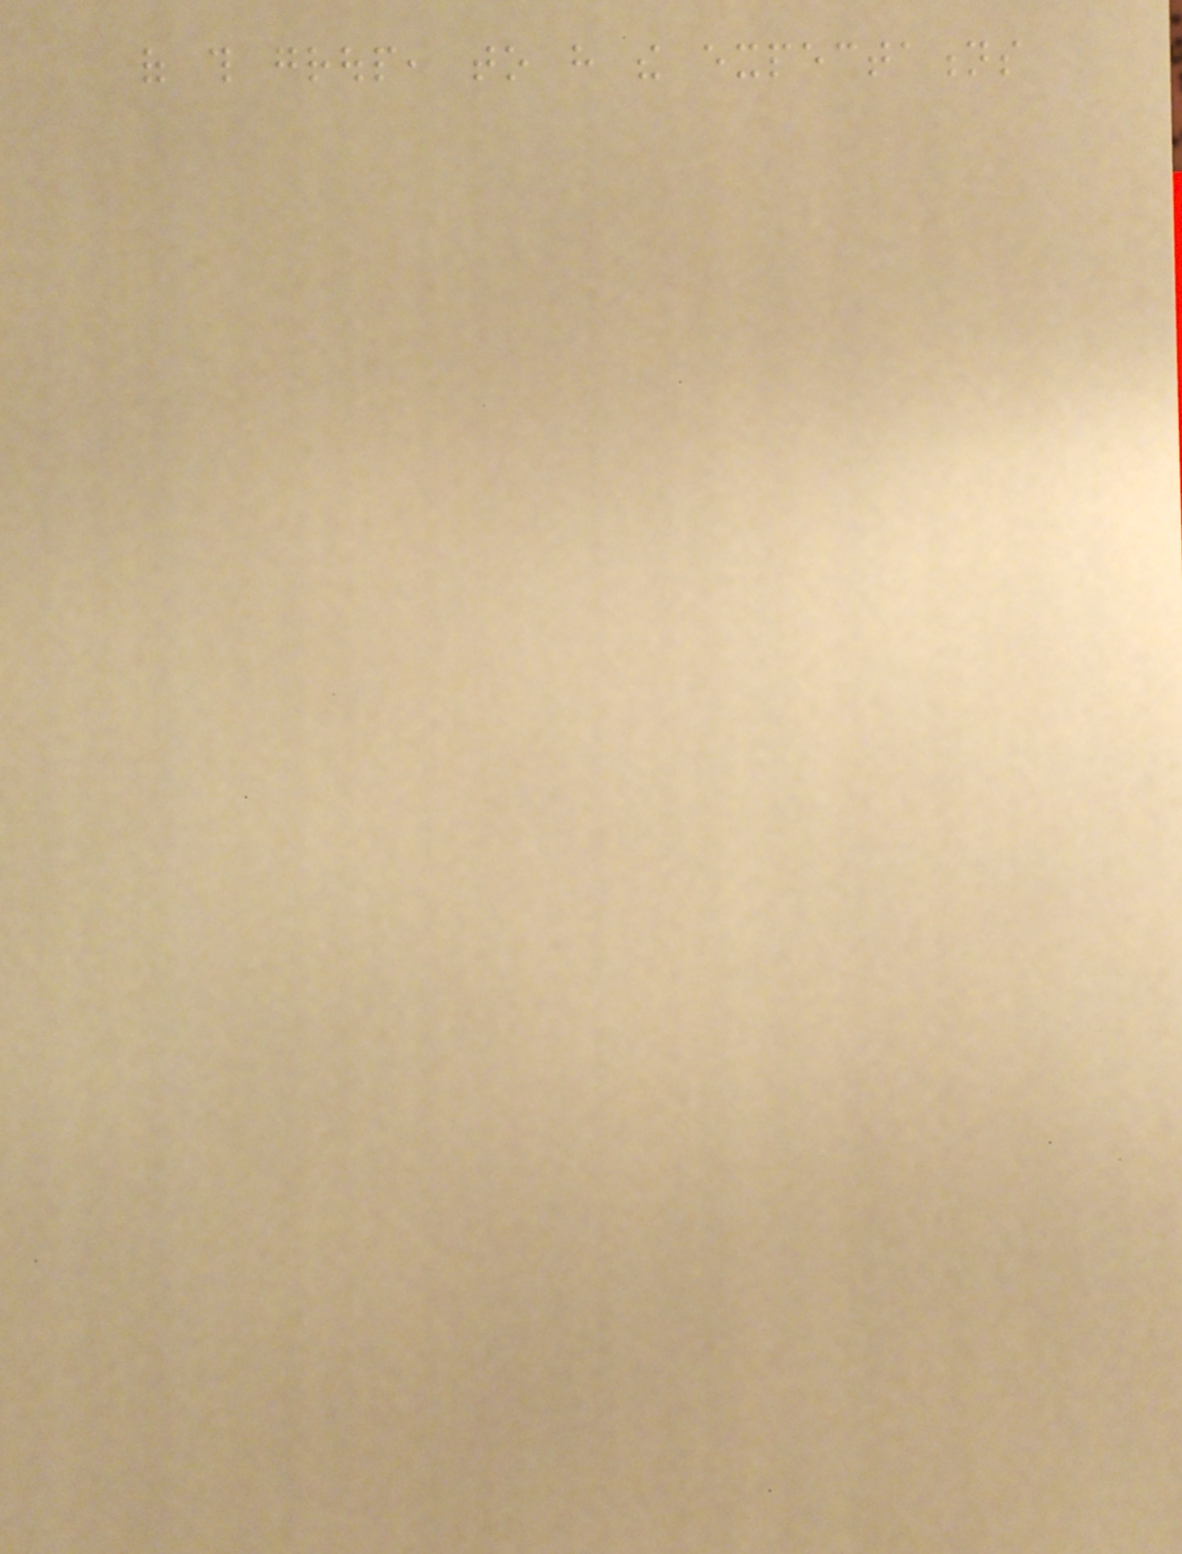of this group, to have the expectations
